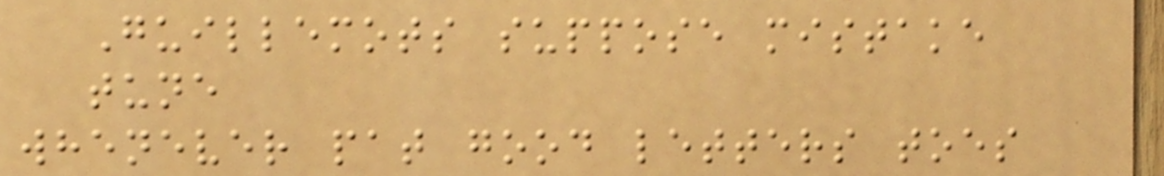Guillemots suppose mistake
tune
whenever pat good letters toes
